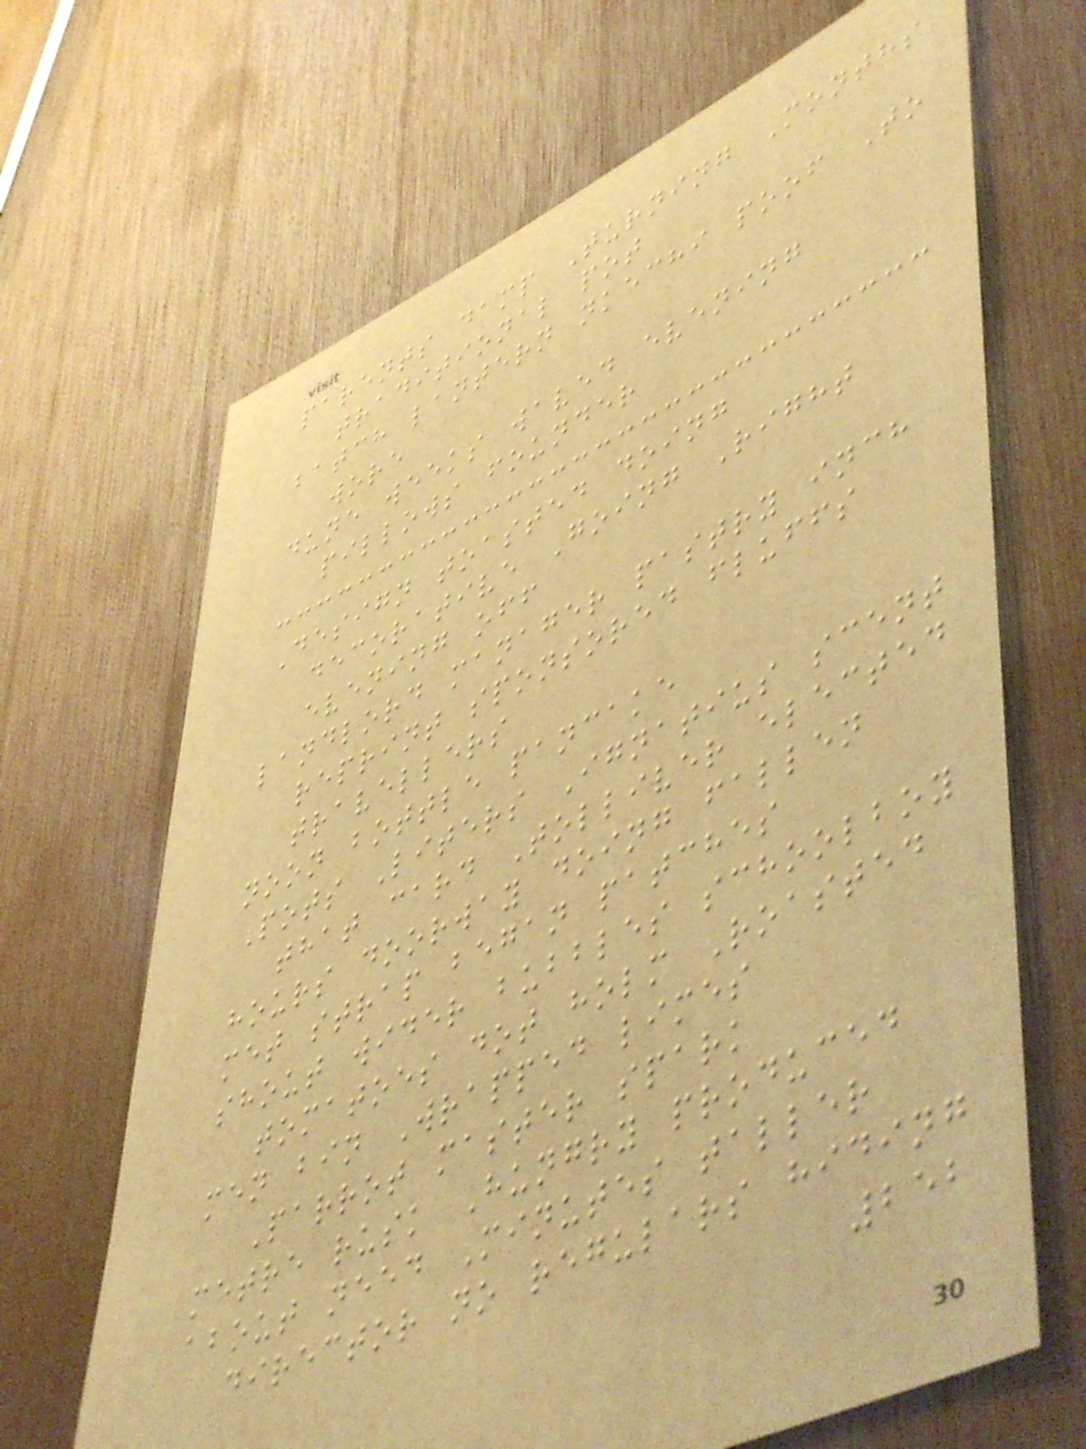parents damp Turning Months
traditional pot
batch lantern nkechi poof To
wore
dune weeks waved evening
pillows founder
Design toasted doing
decorative Going Right
evening off
landlord manager pastry inch
reprint sponsored fluffs
travellers
noon bottle pancake
Pots Liters Ignatius scent
that card Tolliver elected
hours doorway doing fallen
met strap began patches
shout wider bubbles schoolboy
tomatoes dot holm Roasted
men bin Wrapped limes
Parrot master spark
metre rusk Hungry produced
about need Minutes taller
director no regulars hiding
252
